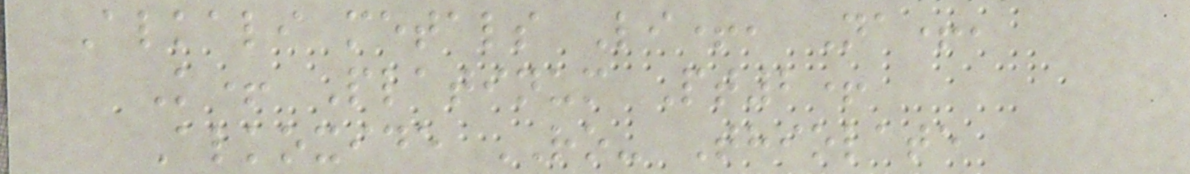Alkali metals Li+, Na+,
K+ Platinum Pt2+
Alkoxide RO- Thiolate
